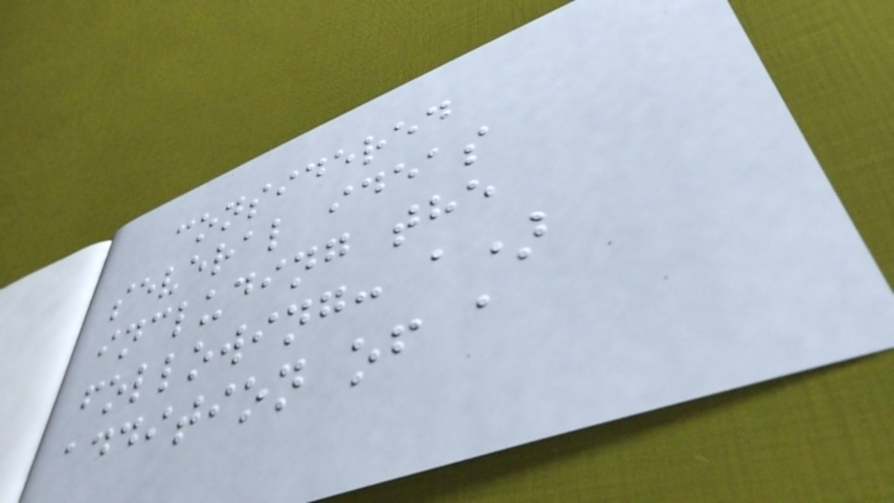considered
several ideas
including the
following: a)
addition of a
